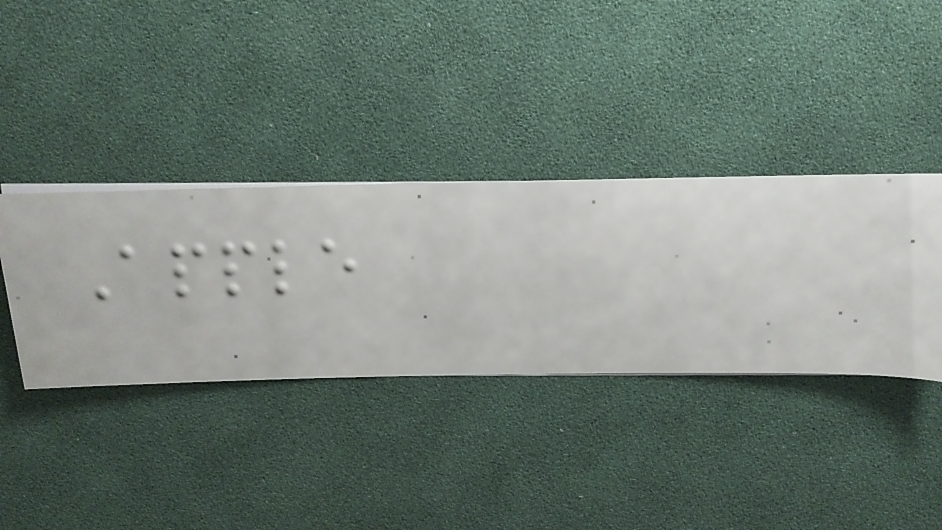Apple
